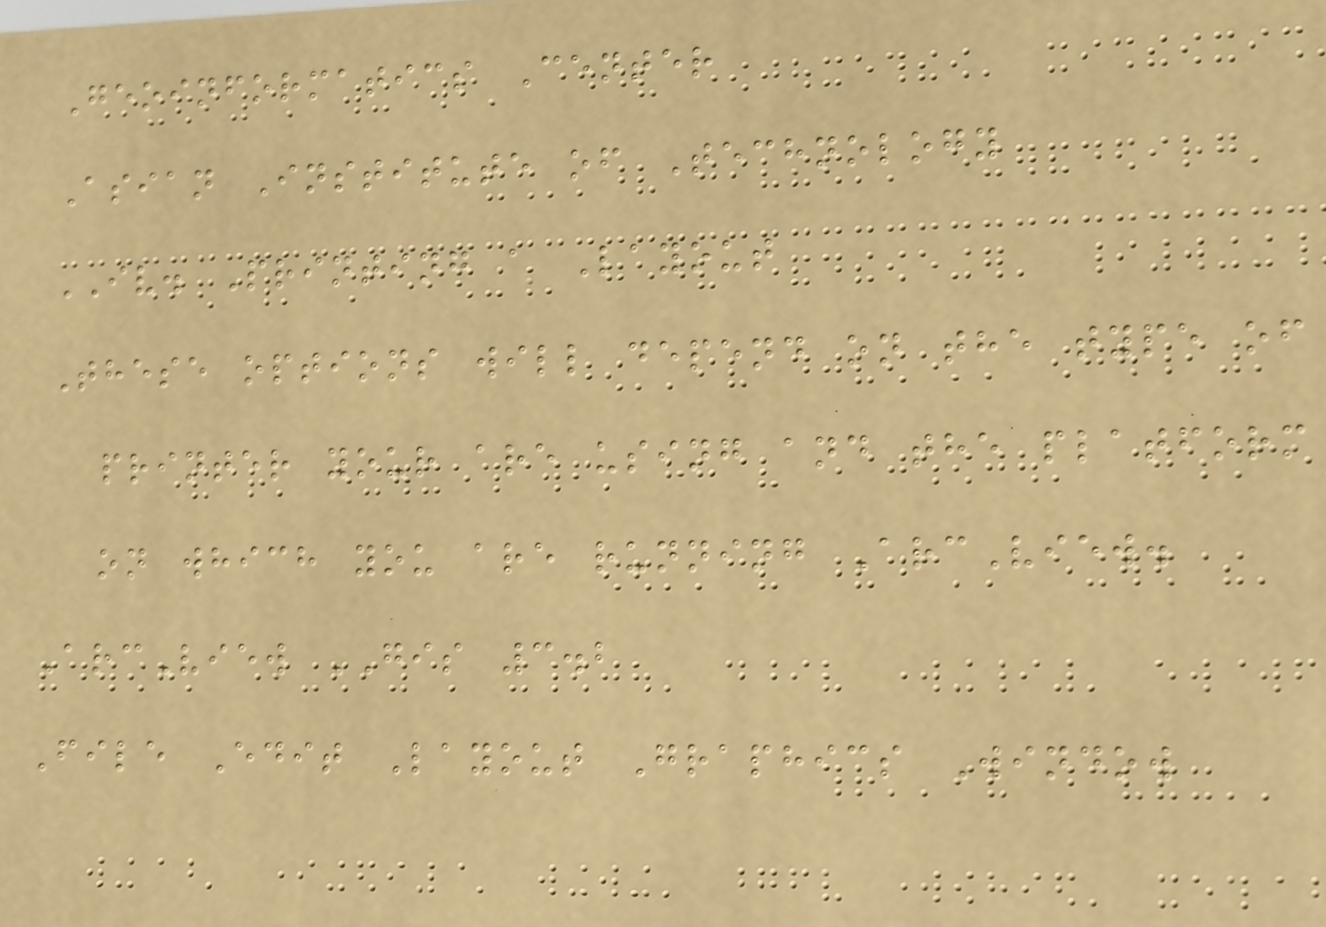Geoinformatics Center
Asian Institute of Technology
IV. Printing a Layout
These options will depend on the type of
printer your are using and the platform
on which you are running ArcView.
ArcView GIS 3.2
File Edit Layout Graphics Window
